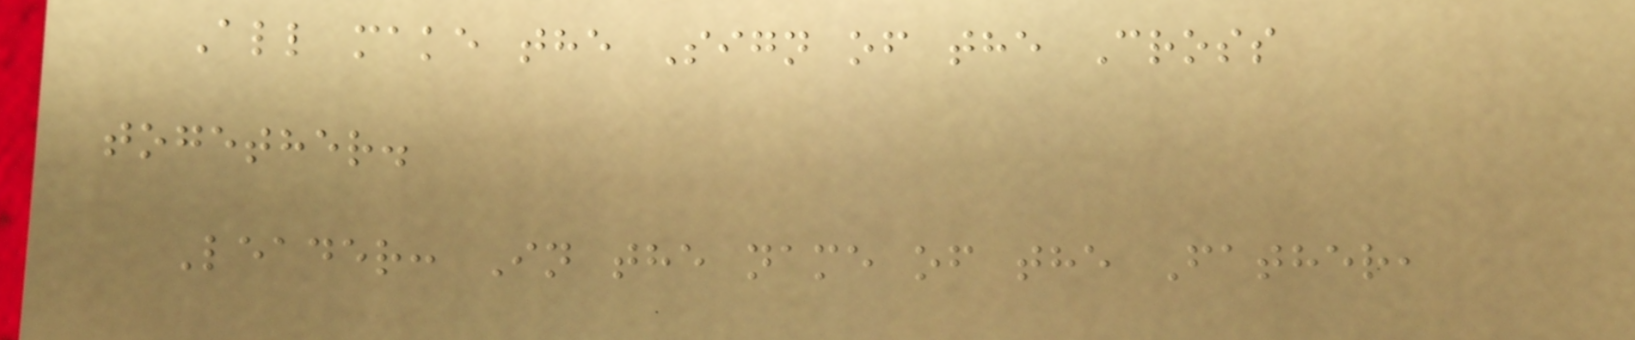All make the Sign of the Cross
together.
Leader: In the name of the Father,
